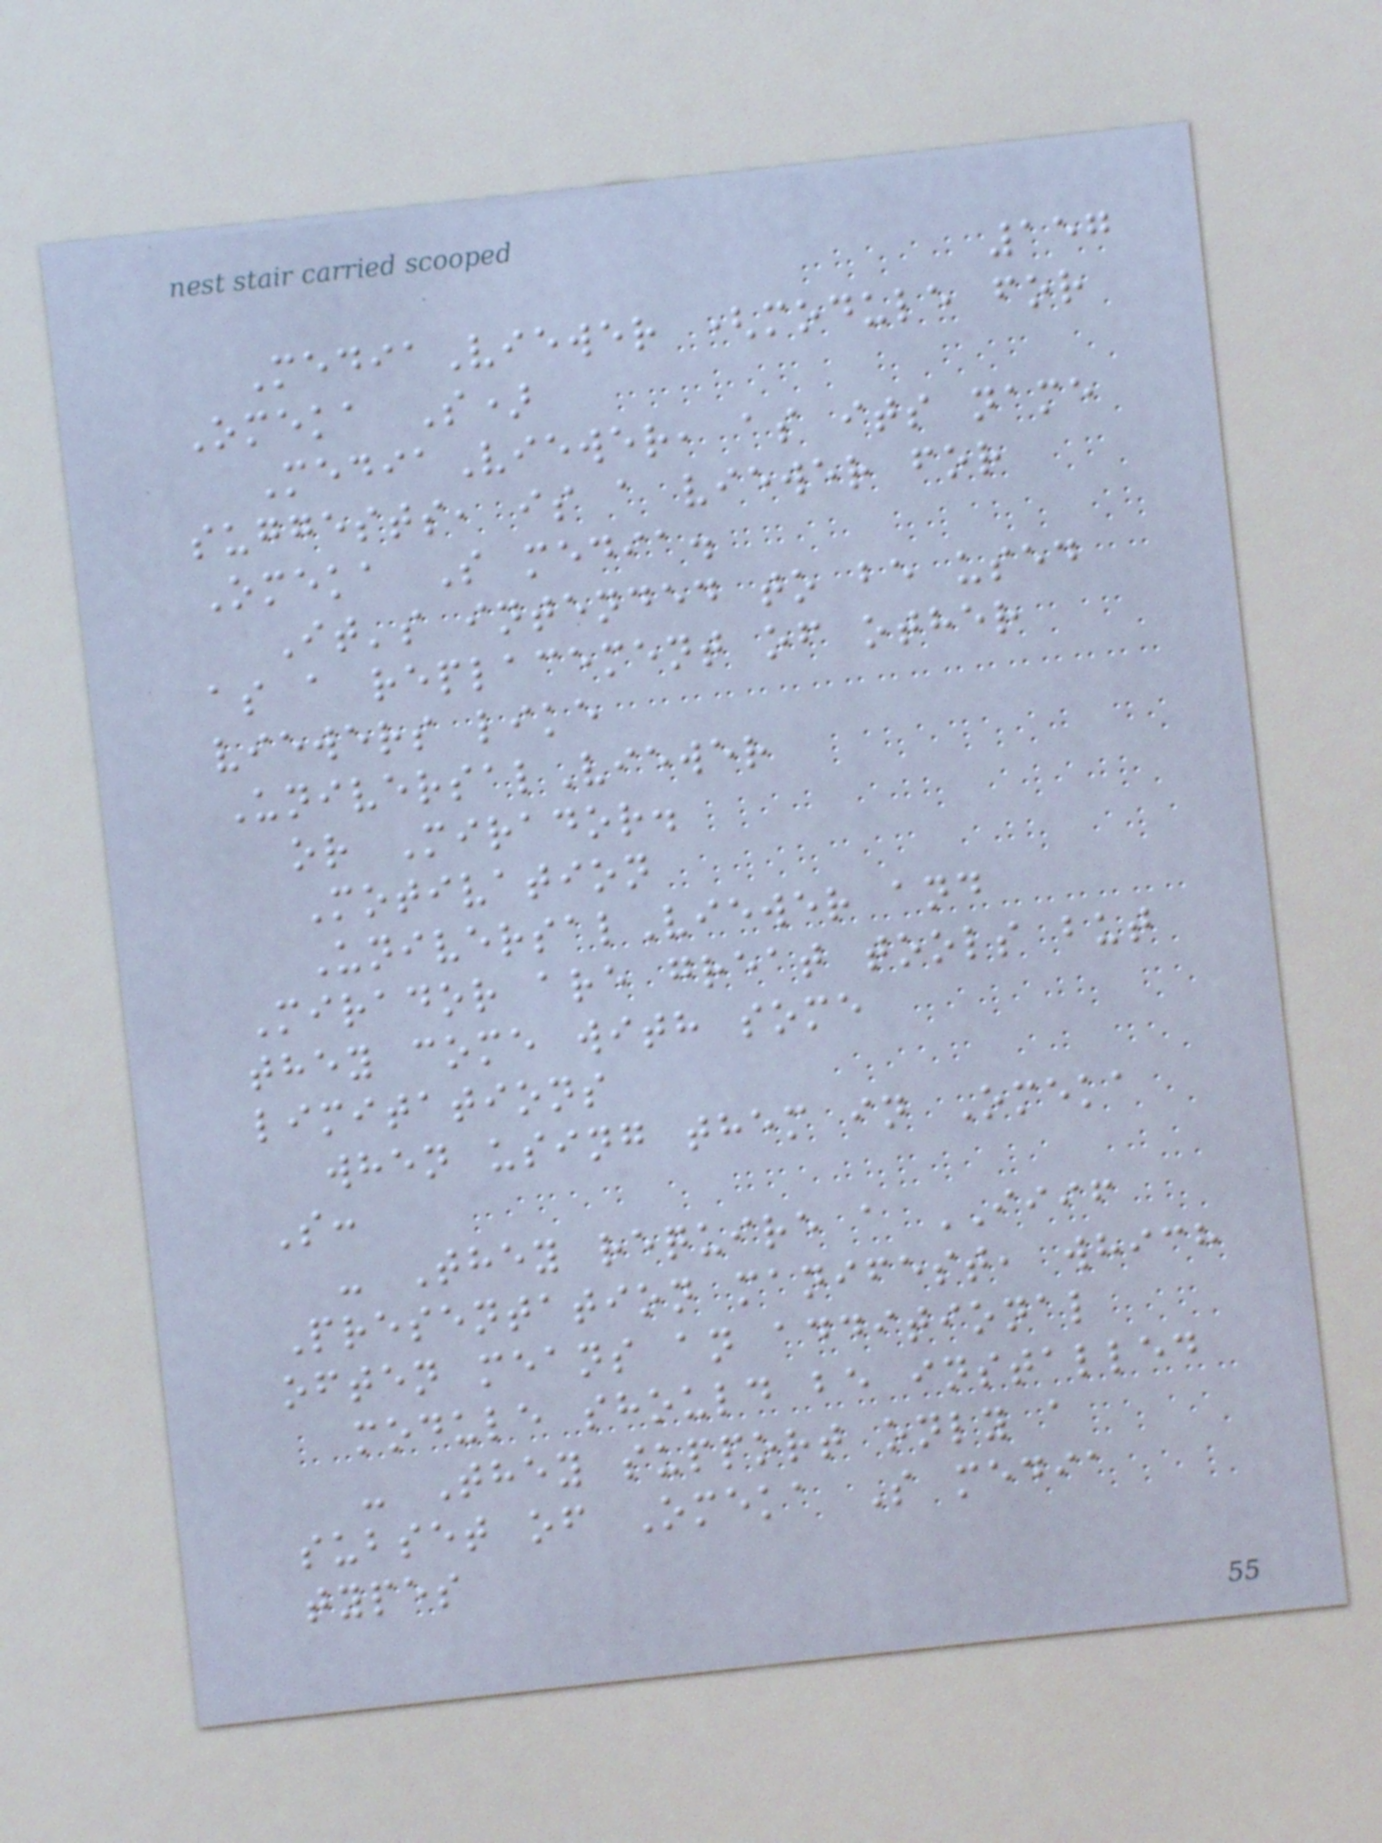157
MediaViewer (module for
Omeka S)
MediaViewer, as its name
suggests, is a viewer for
Omeka S media.
It's intended to be used
as a replacement of other
viewers like
UniversalViewer
or Mirador.
Motivation
UniversalViewer and
Mirador are great tools but
they come with some
limitations
when using them in Omeka
S:
- They require a IIIF
Presentation manifest, which
often means an additional
module should be installed
- They support only a
subset of Omeka S media
types
